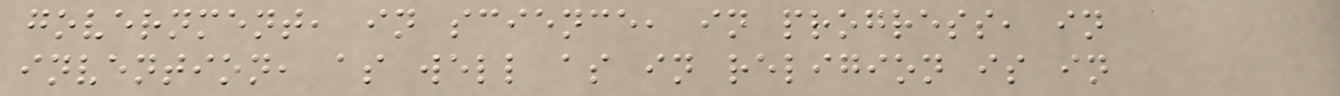government, in science, in progress, in
invention, as well as in religion is in
